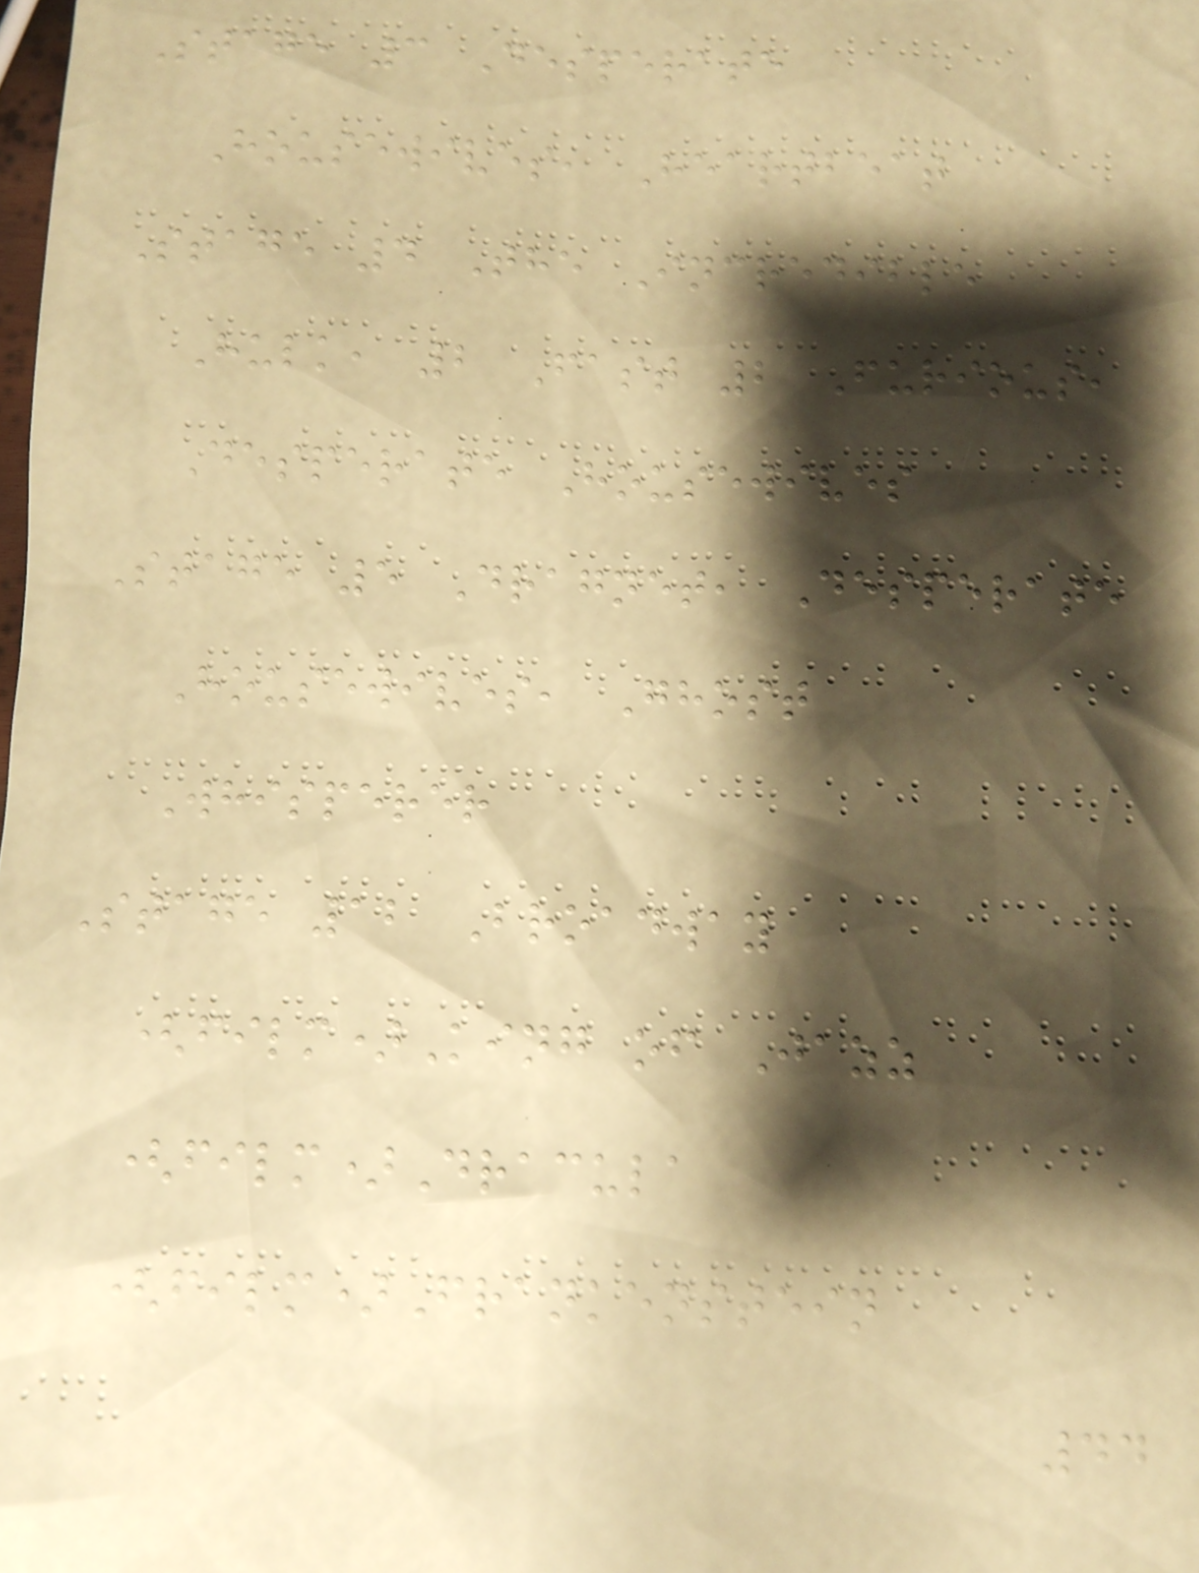Stage 3 Desperate
Housewives, Heartbeat
Stage 4 The Incredible
Hulk, 2 Fast 2 Furious,
Desperate Housewives
Stage 5 Dragnet, Desperate
Housewives, Ghost
Whisperer
Stage 12 Broadway
(film)King of Jazz
(film)Dracula
(film)Frankenstein
44
